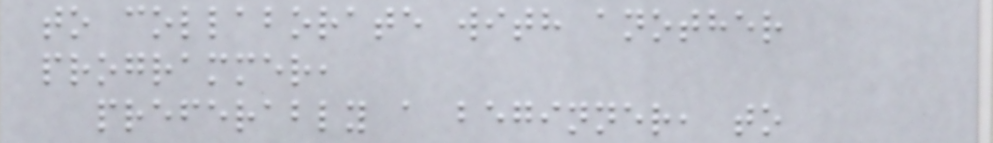to collaborate with another
programmer,
preferably a beginner, to
